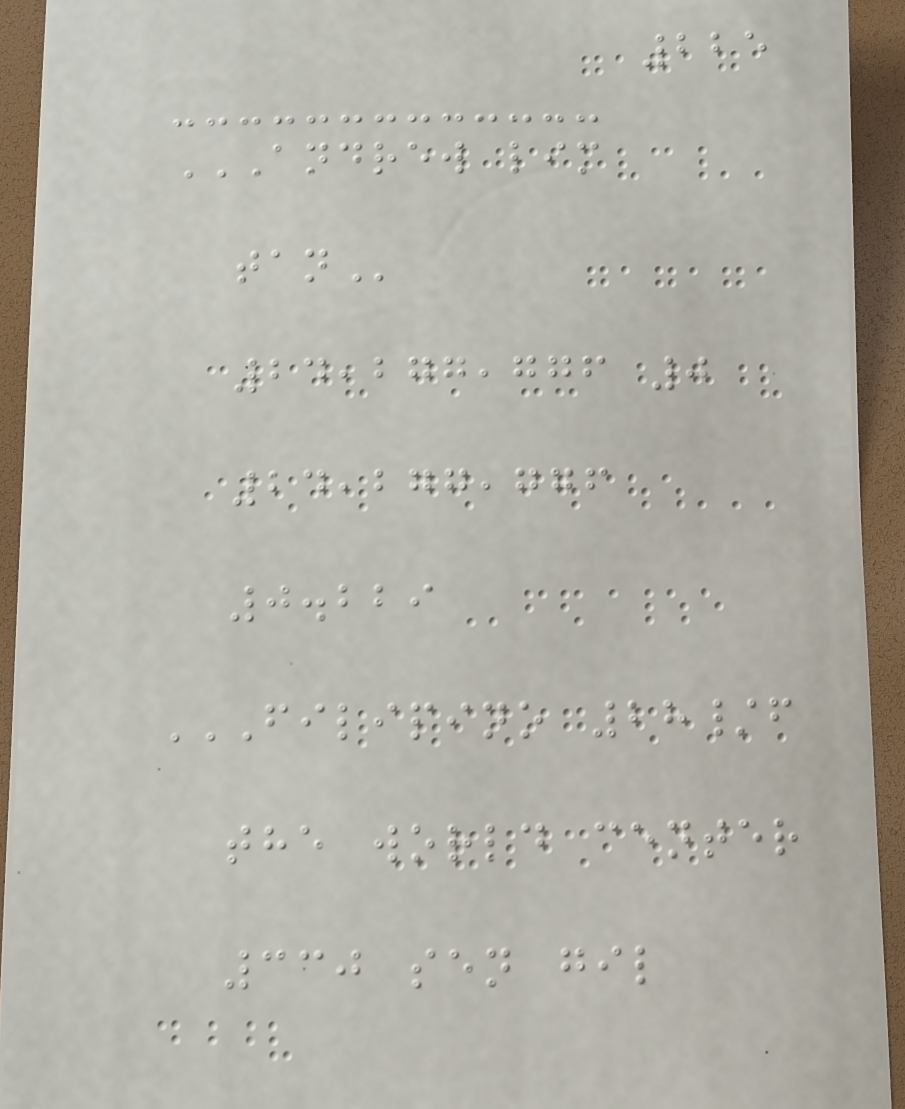225
ANDREW LIM
TAN
24,277,776 0
24,277,776
0.229
FILIPINO 28/F
THE WORLD CENTER
330 SEN GIL
